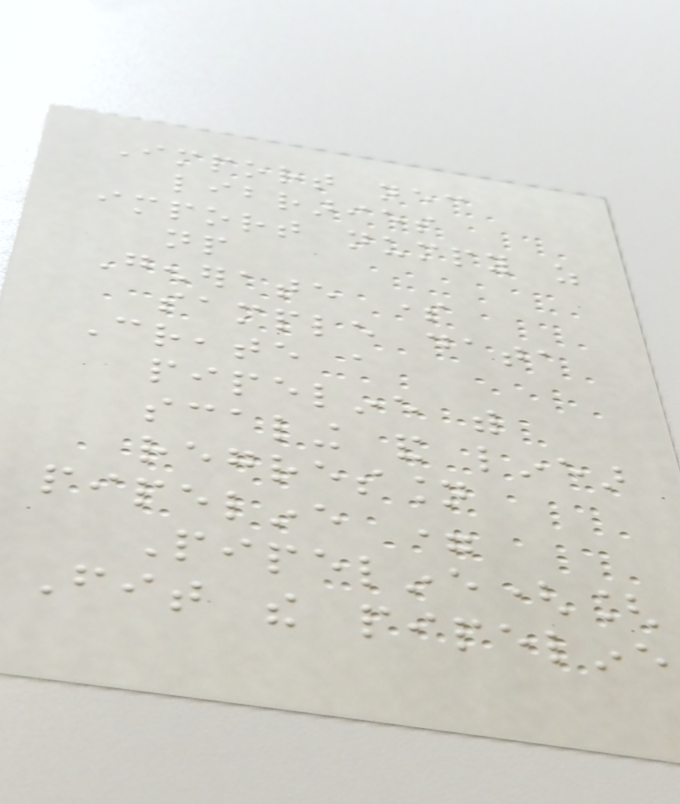Import necessary
libraries
import numpy as
np
Generate some
sample data
Create a
pipeline with
scaling and linear
regression
pipeline =
Pipeline([
Fit the pipeline
